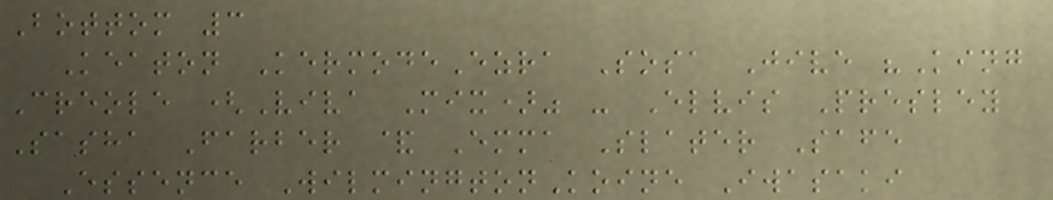Bottom 3
Keaton KermodeEzra Sosa Jive "King
Creole (Viva Mix)" - Elvis Presley
Sasha Farber & Emma Slater Safe
Essence WilmingtonKoine Iwasaki
